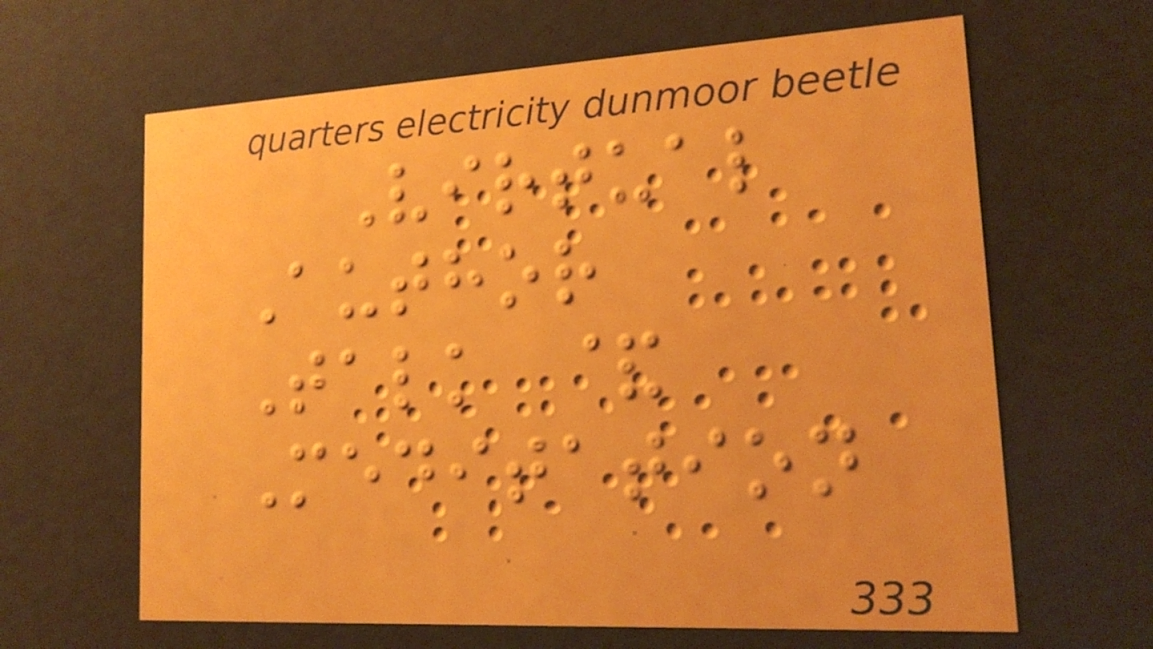Virtual
Author
Talk &
Meditation
